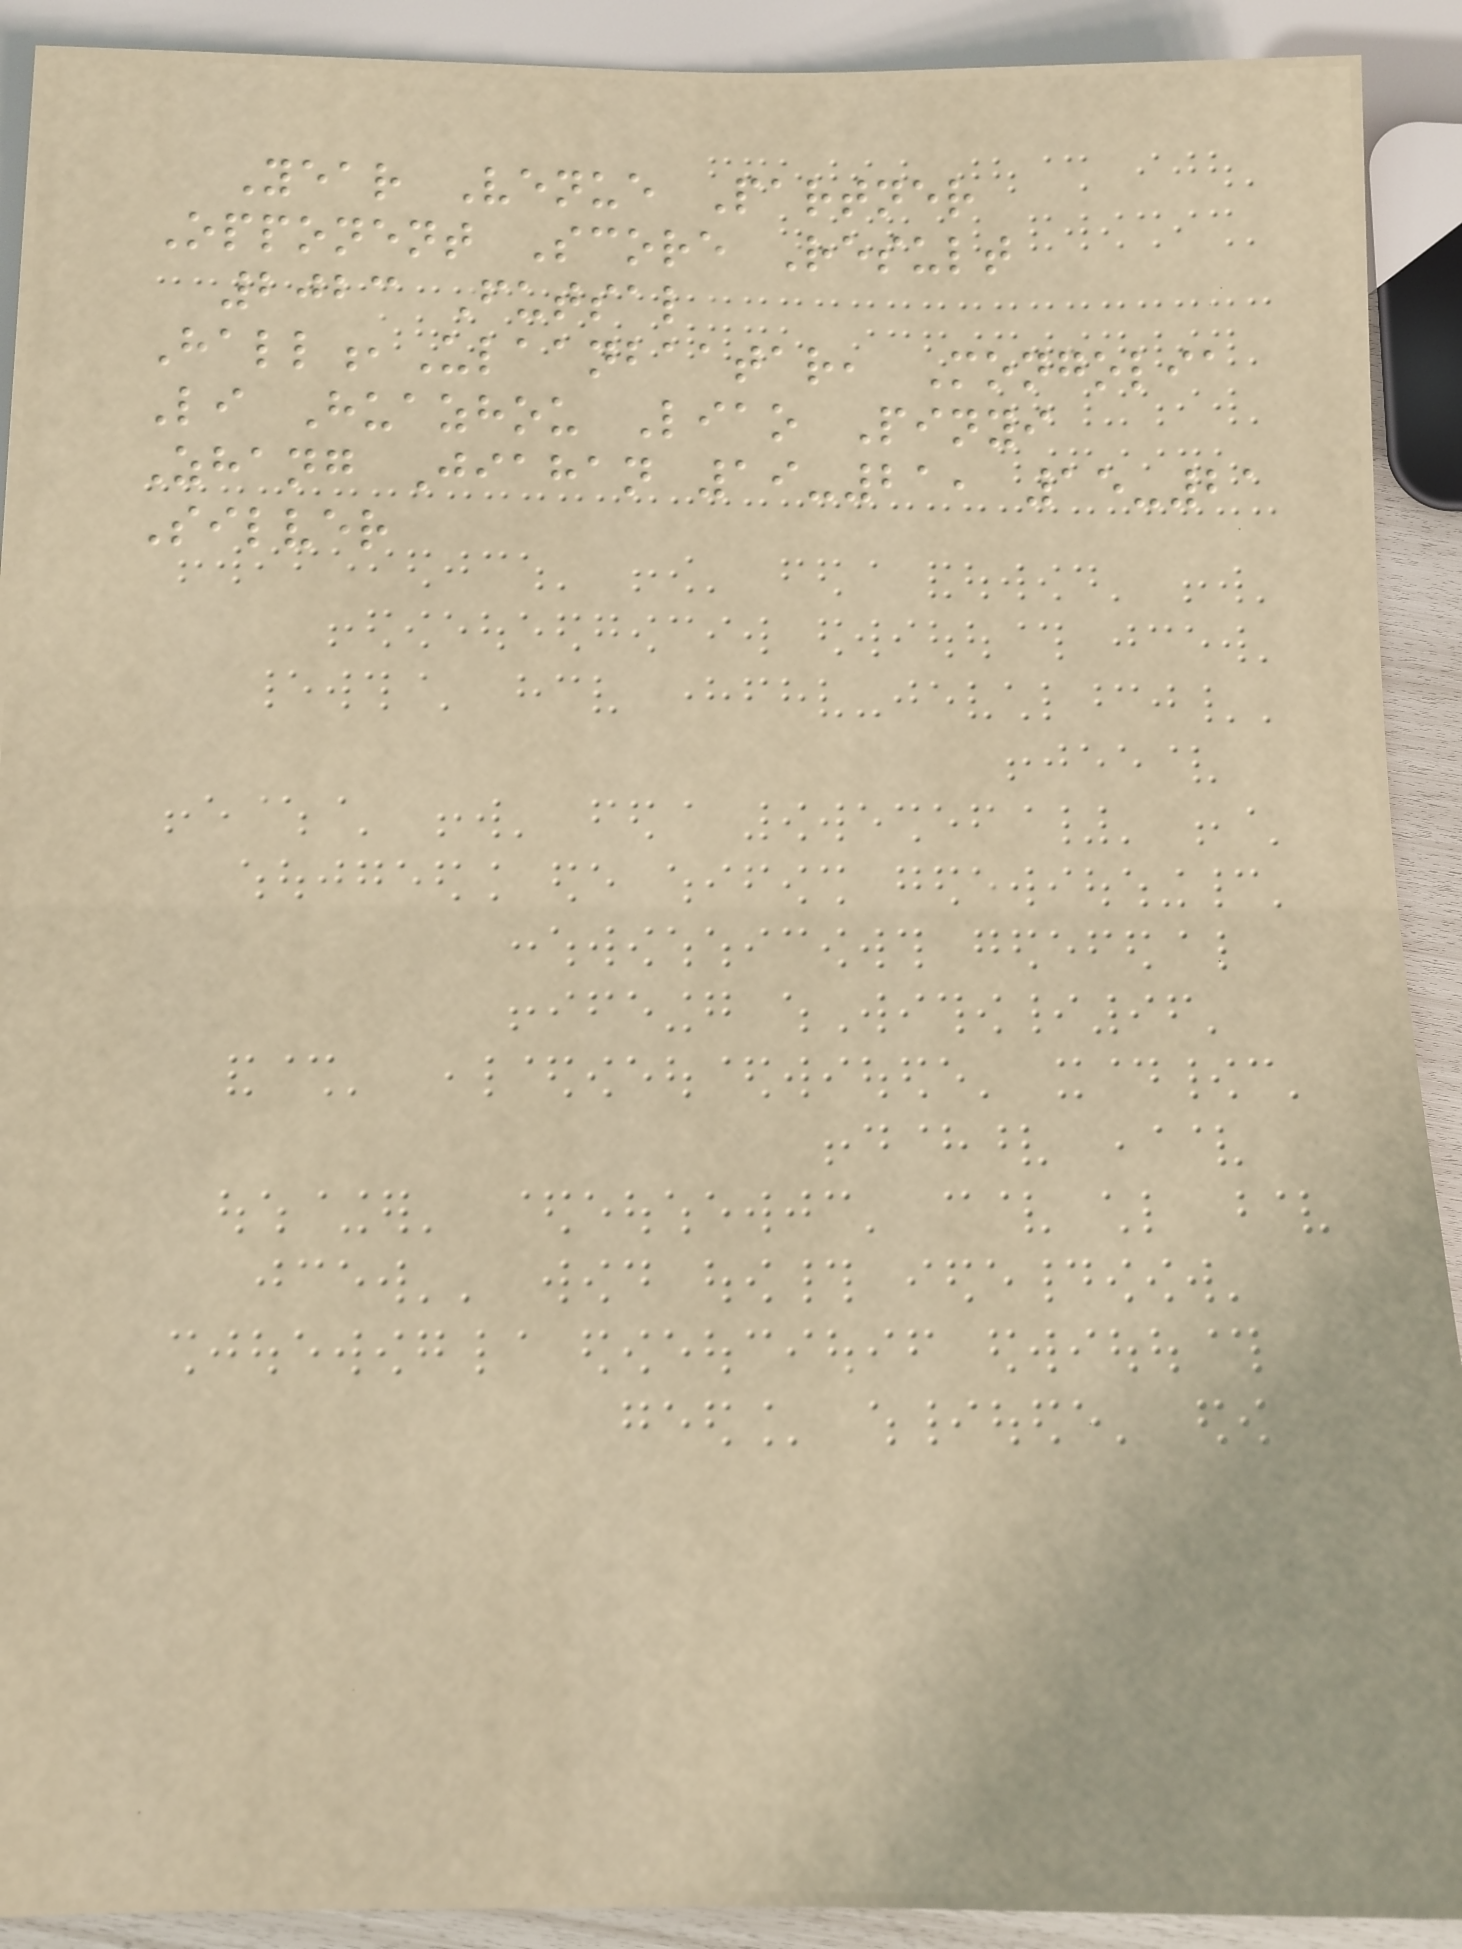Year Venue Partner
Opponent Score Result
2023 Futsal
Hall,Ulaanbaatar, Mongolia
Li Huazhou Liao Pinyi
Zhang Jiahan 19-21, 15-21
Silver
